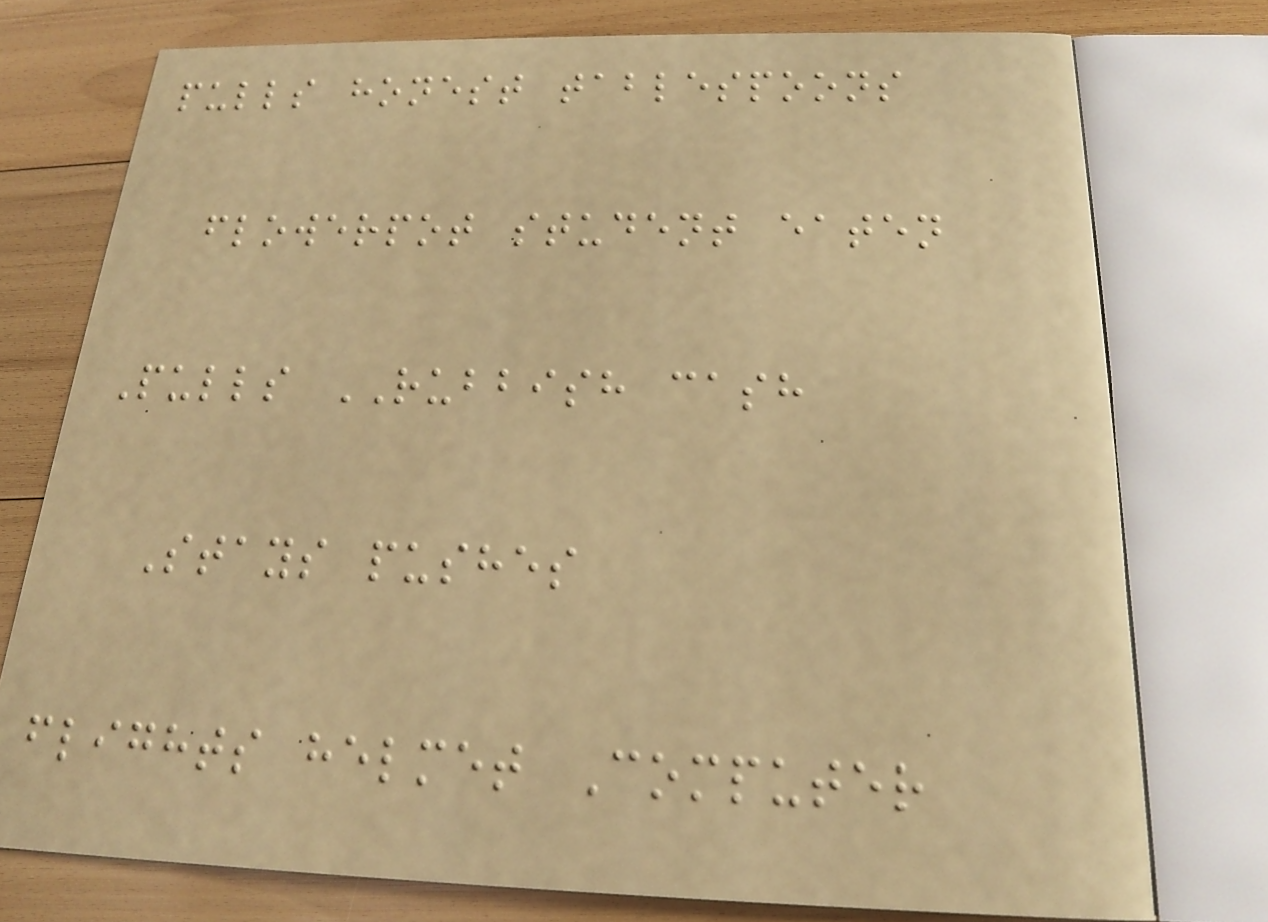pulls honest tablespoons
flowerpot student eaten
Pulls RUBBISH cash
Stays pushes
flights helmet Computer
